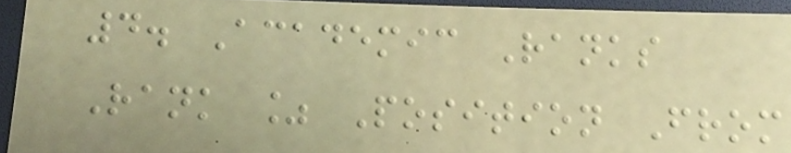4. Academic Ranks
Rank % Position From
